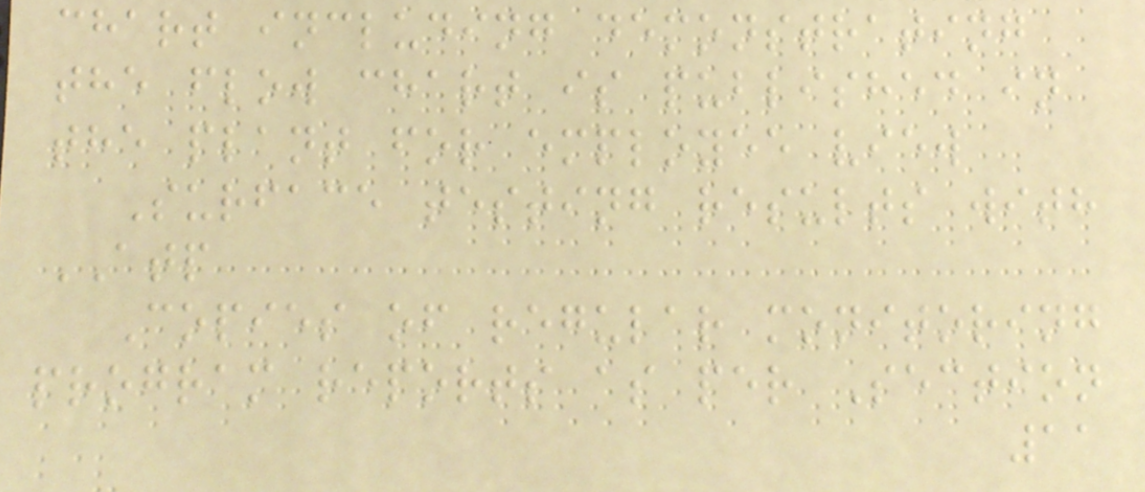chart including demonstrating
the flow chart is published in
the plant for employee view
Surface testing results with
ATP
Copies of regular monitoring
program reports as per Section
11
